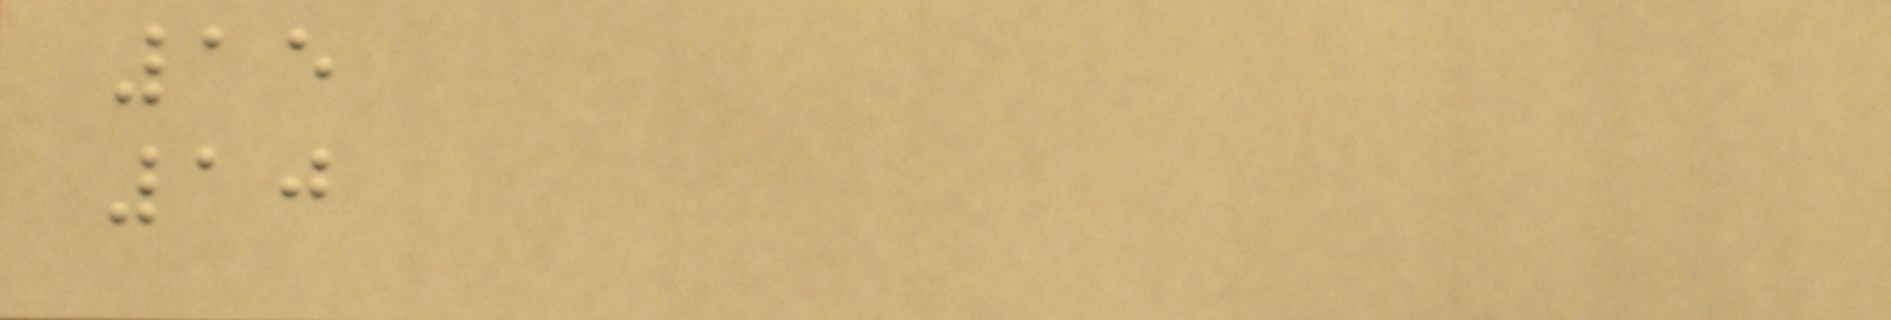15
10
